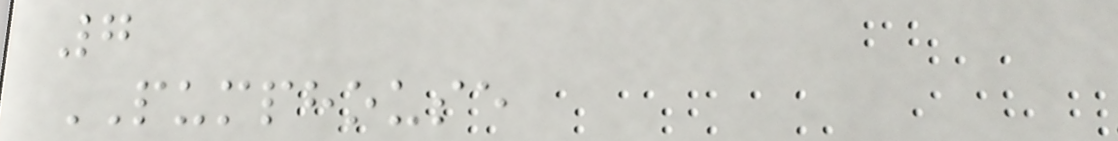7
PUMPHOUSE
